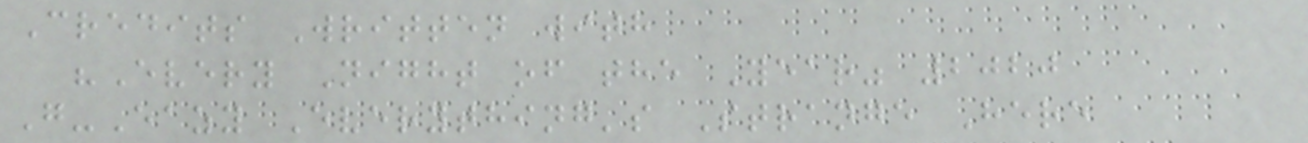Credits Written with
"Every Night of the Year" 2020
G-Eazy Everything's Strange Here
